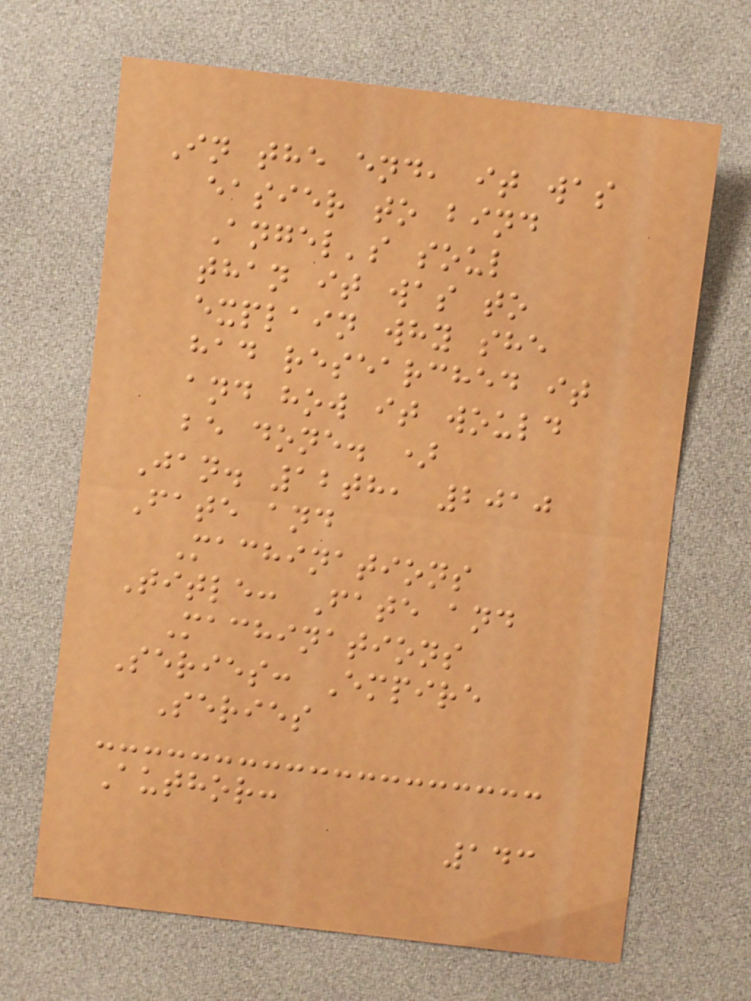In the end, it was
easier to bind
Angel's soul
than it was to
explain why she
had researched it
and how it would
be done. )
Jan. 12th, 2010
Fate and
Machinations
Title: Fate and
Machinations
Series: Empire
Series
Author:
143
